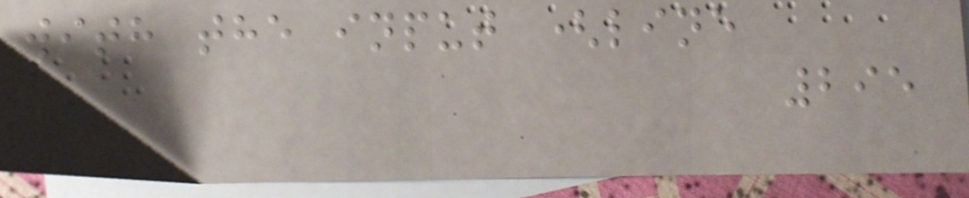with the input (line
295
